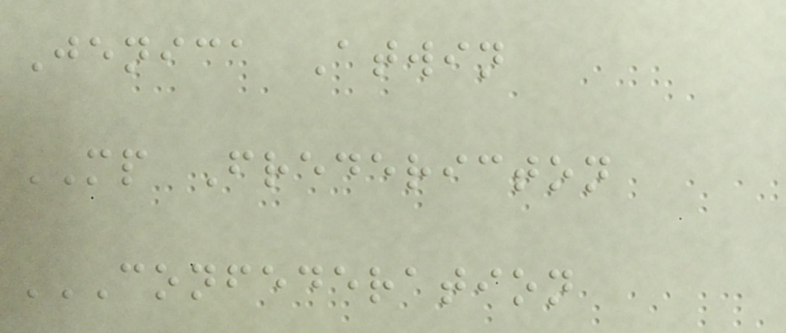Jenica Atwin
MP Fredericton
CONFEDERATION
